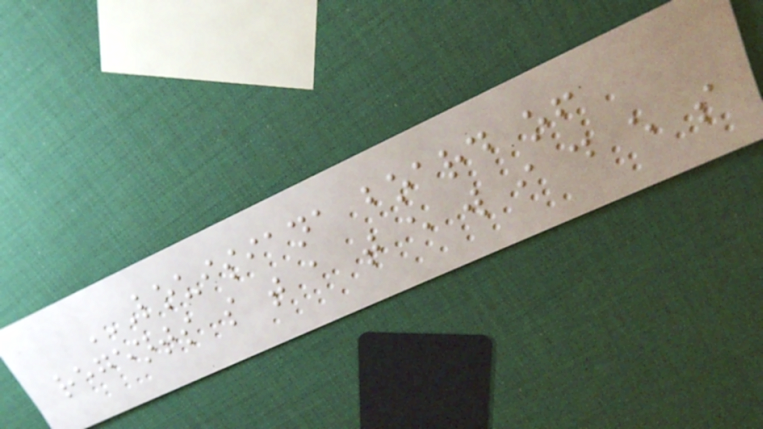LOUISIANA BOARD OF
REGENTS S T A T E W I D E S
